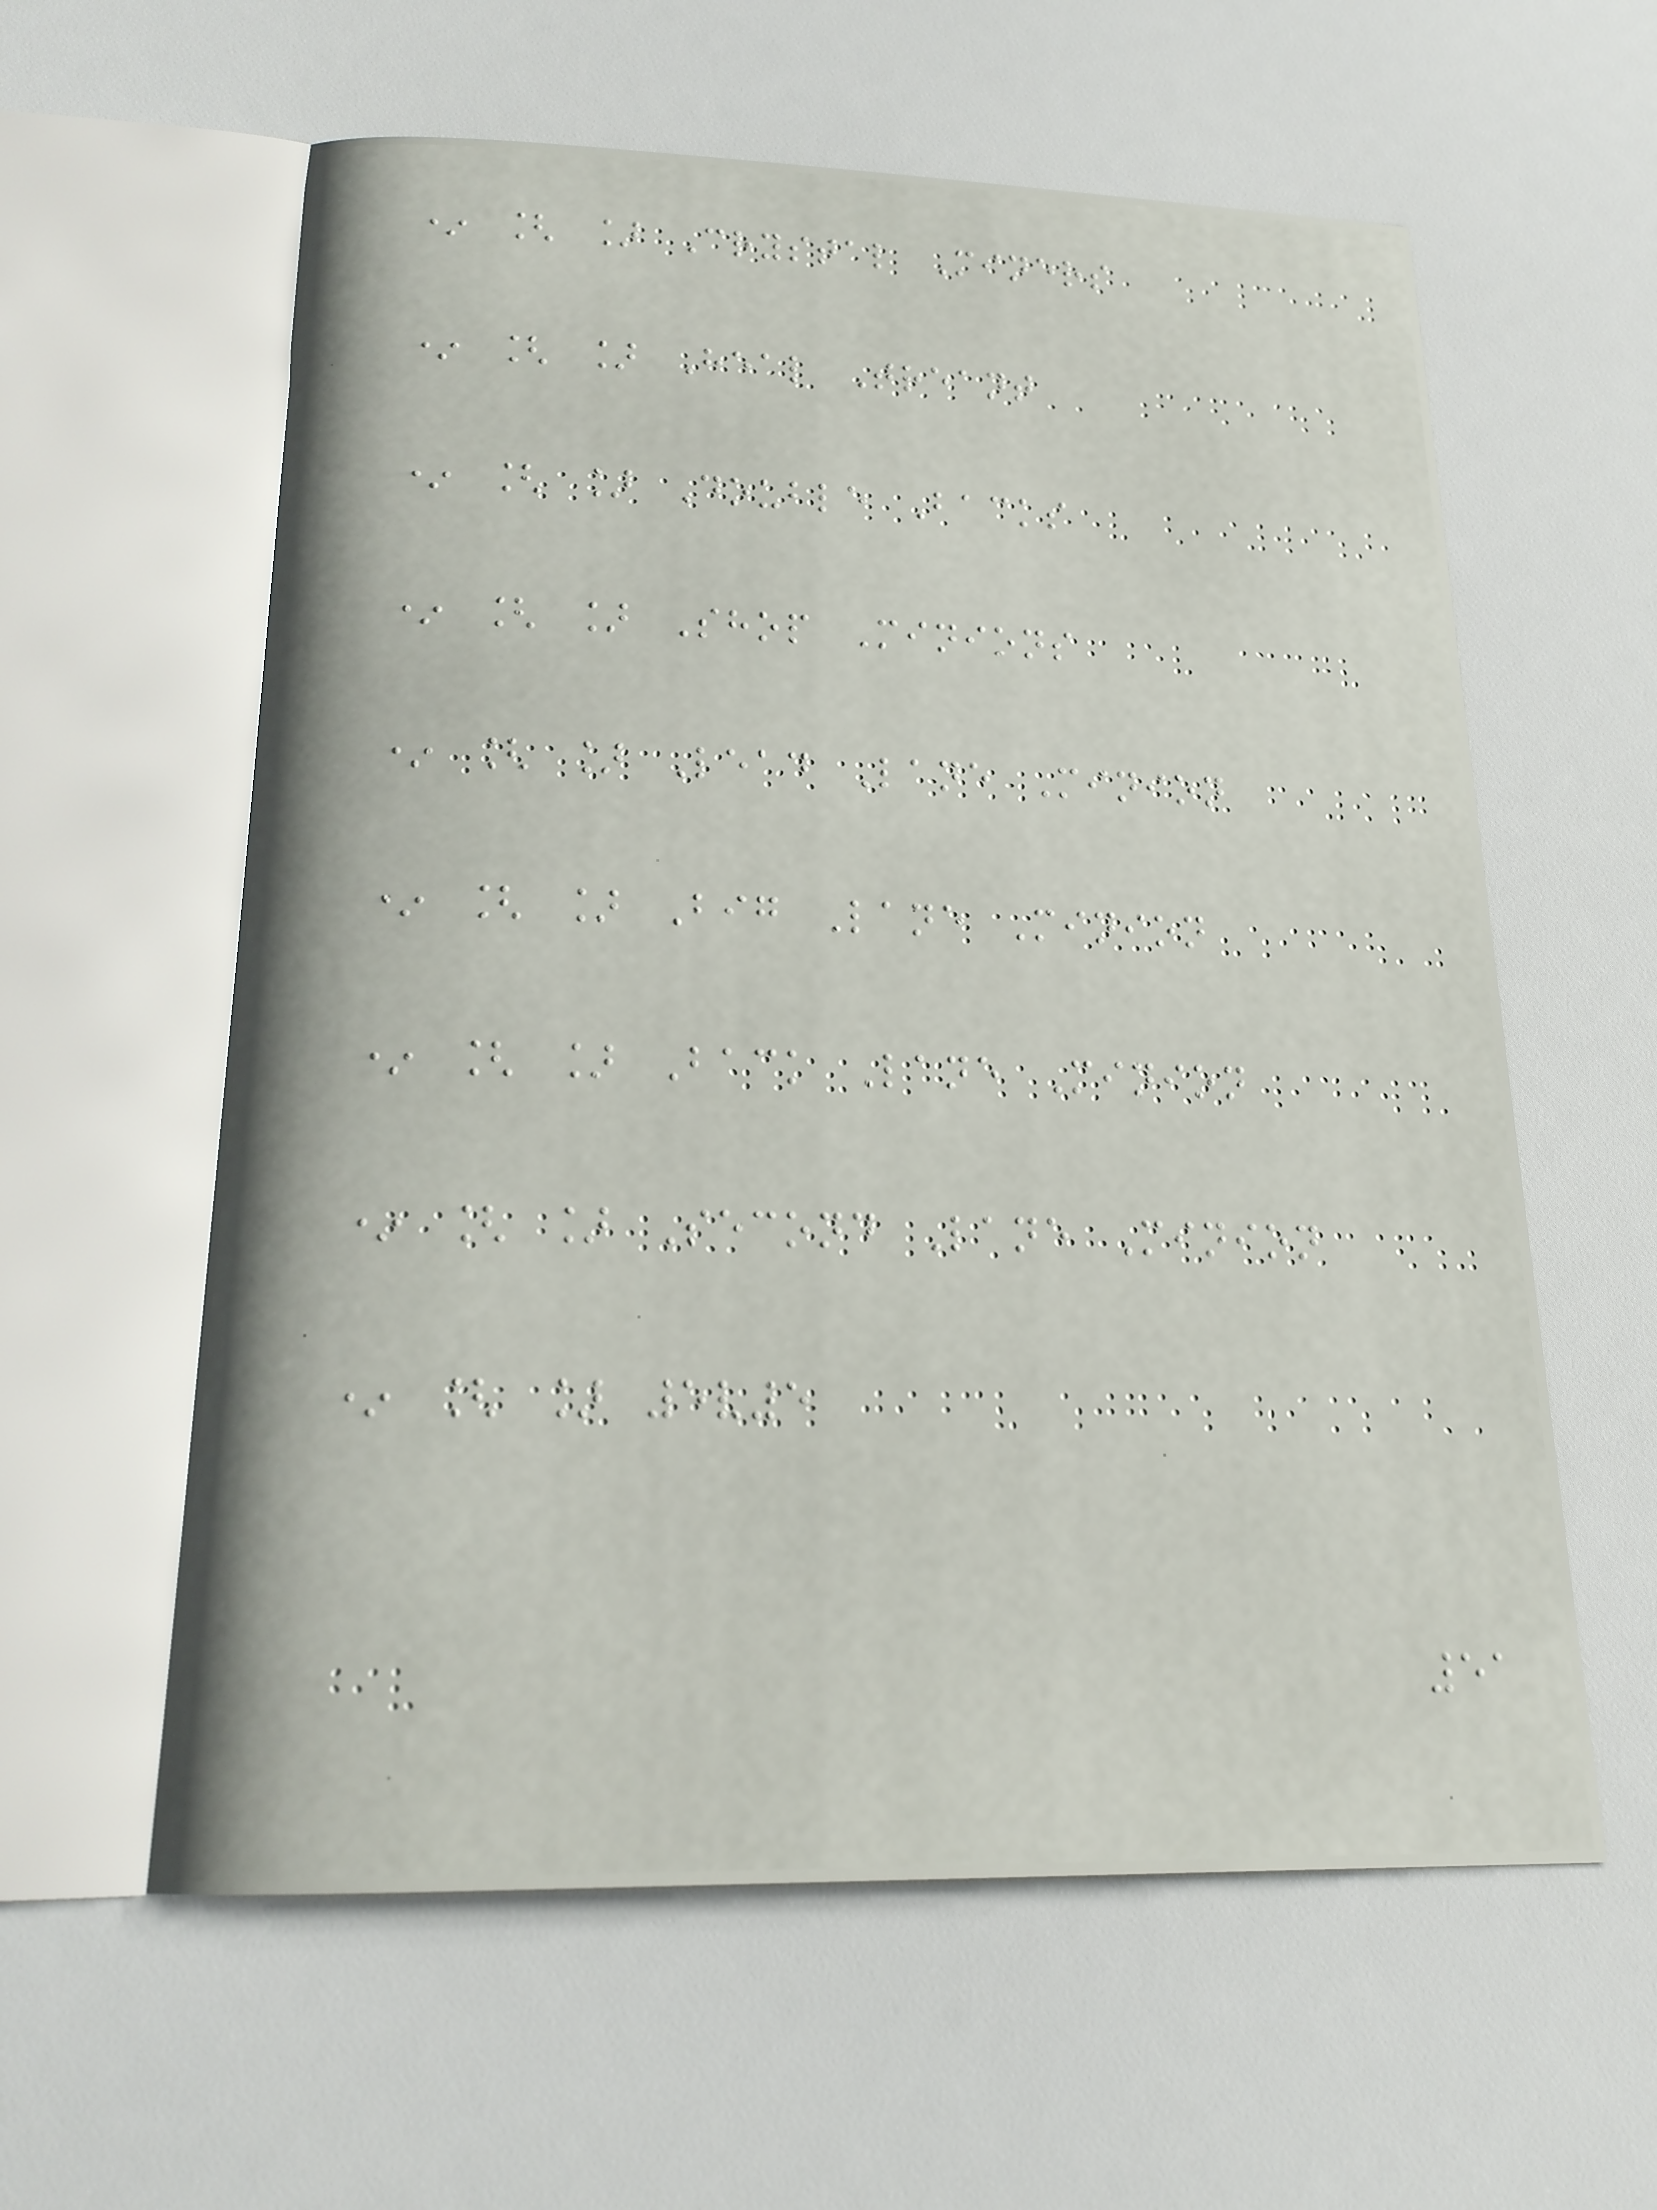* [ ] Crystal Miners
* [ ] Heal Treant
* [ ] Double Backs
* [ ] Shop Minions
* [ ] Lead Lane Minion
* [ ] Big Lane Minion
* [ ] Back Lane Minion
* [ ] Second Lane Minion
* [ ] 5v5
51
